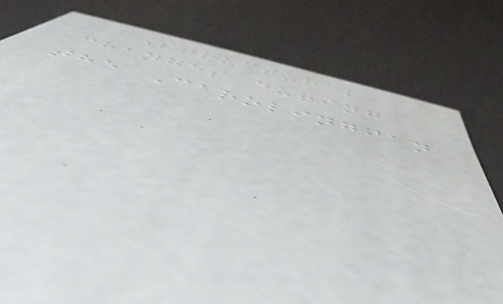Structural
changes during
the Carolingian
